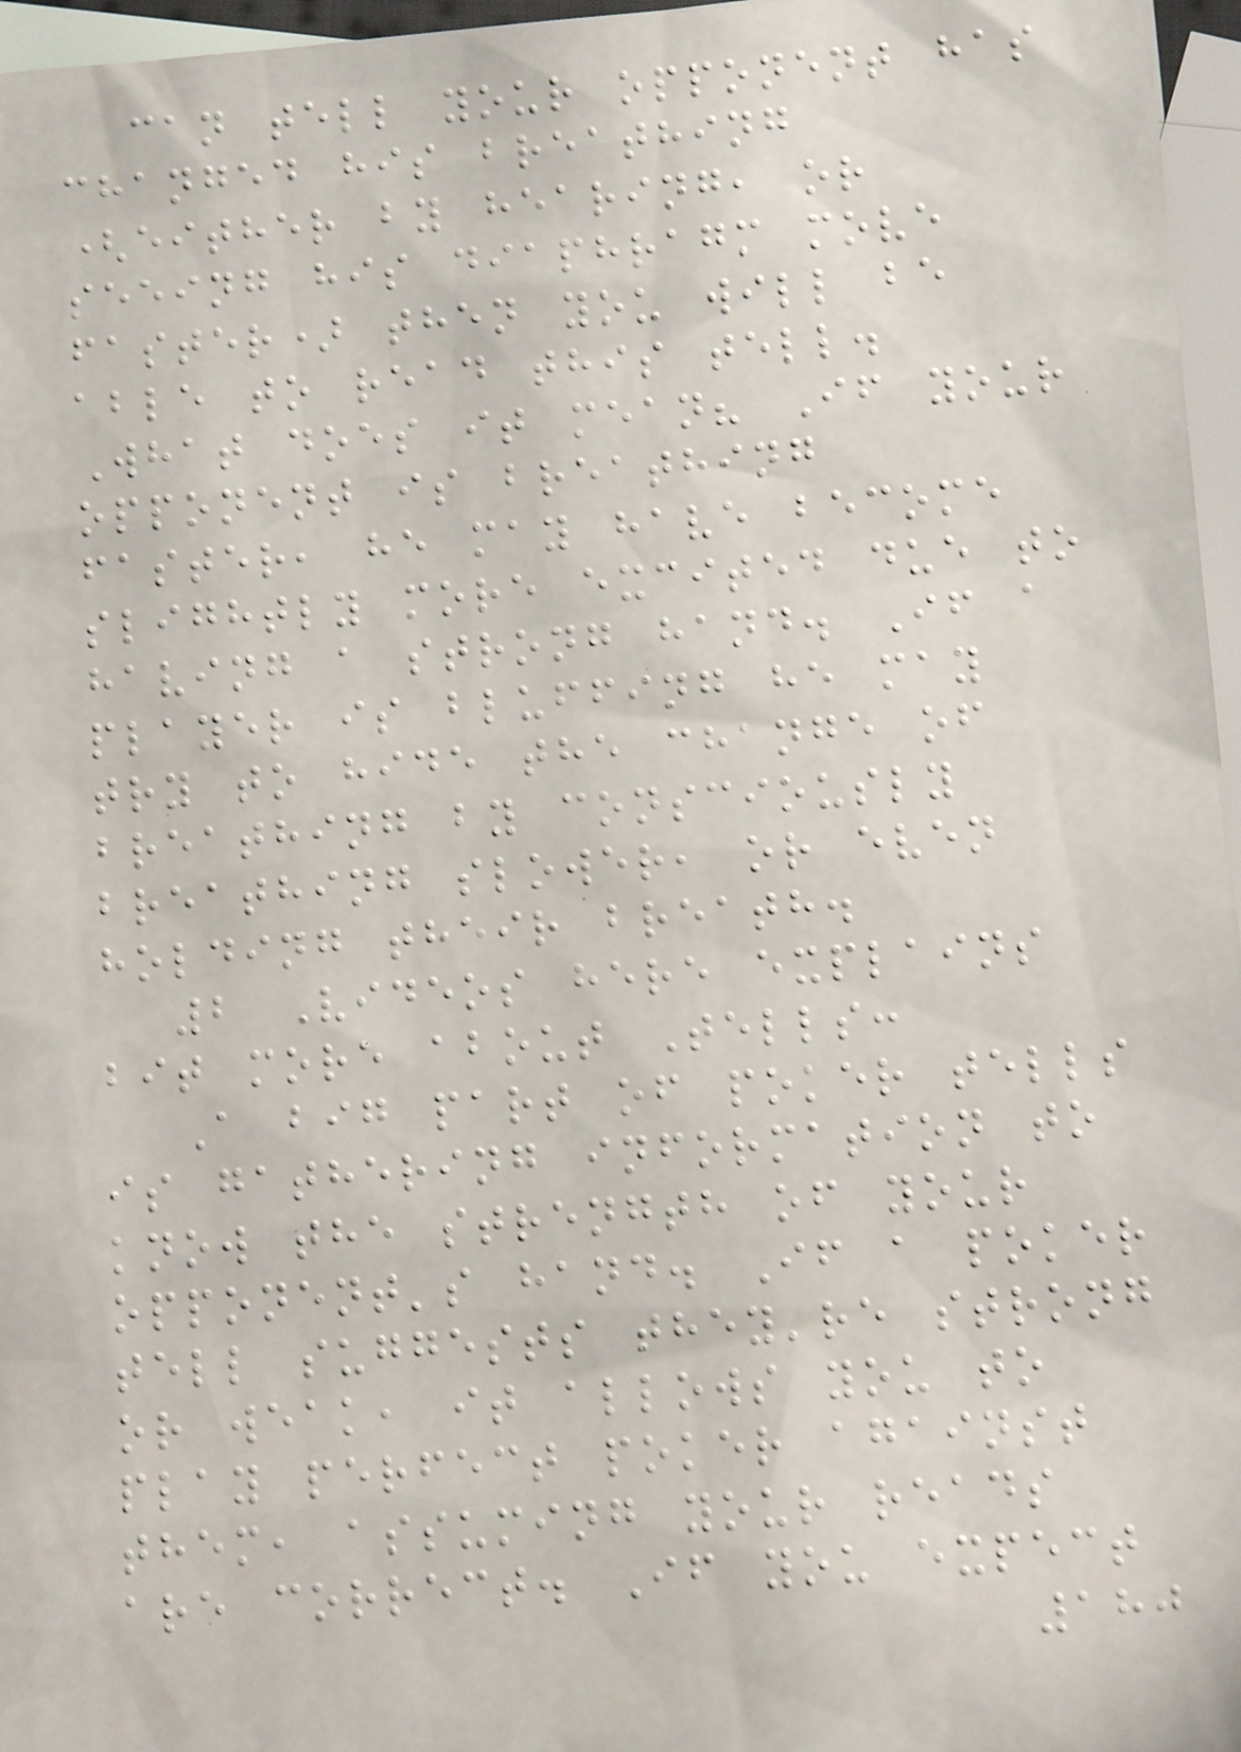can tell your opponent has
changed his breathing
(either by hearing, or
seeing his diaphragm move
faster) then you will be
able to read this tell.
What does it mean? If your
opponent is breathing
faster, he may have become
slightly more excited due to
having a strong hand. If a
player is bluffing he may
try to hide the change of
breathing by consciously
breathing slower, or even
holding their breath.
2 Videos here explains
bit more about Tells:
A big part of poker tells
is gathering information to
know the strength of your
opponent's hand. If a poker
tell suggests they're strong
or weak, it allows you to
play perfect poker against
them, assuming your reads
are correct. If you expect
180
